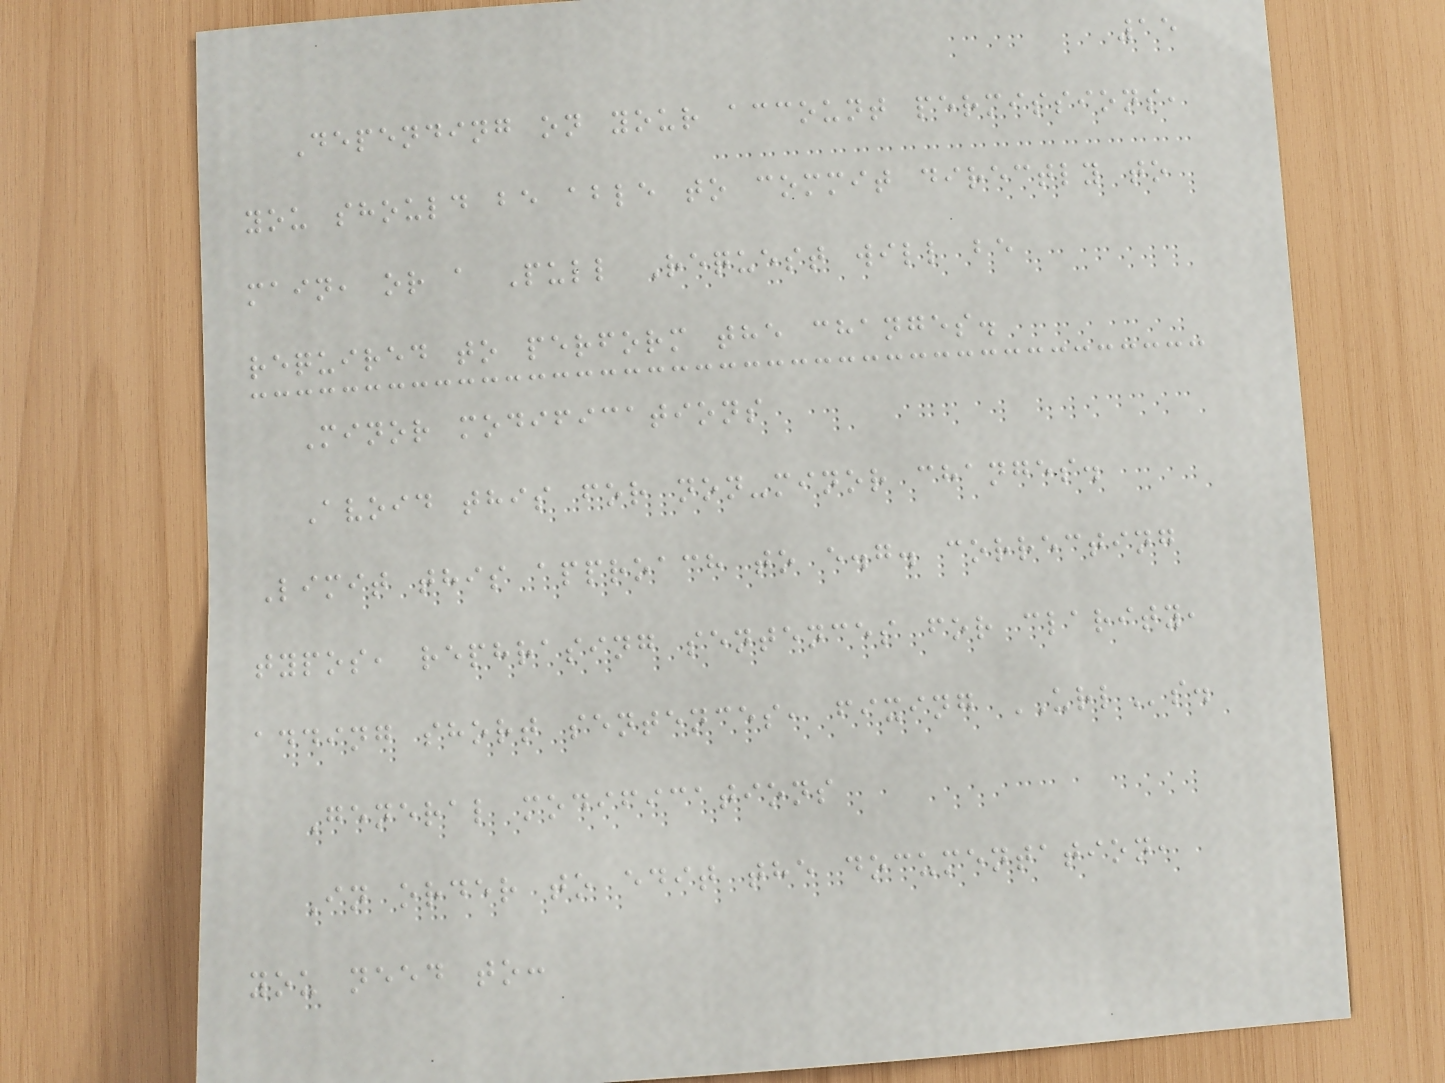15
Depending on your account permissions,
you should be able to commit directly to
main, or a Pull Request will be
required to perform the changes.
Minor modifications
Avoid this for non-minor changes.
Limit this approach to e.g. correcting
typos, rephrasing sentences for clarity,
adding short sentences, fixing URLs.
General modifications
In order to edit the documentation,
you need to:
